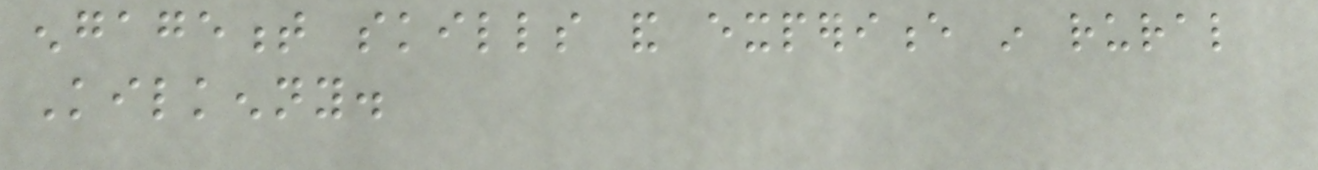engagement skills and experience in rural
Kilkenny.
